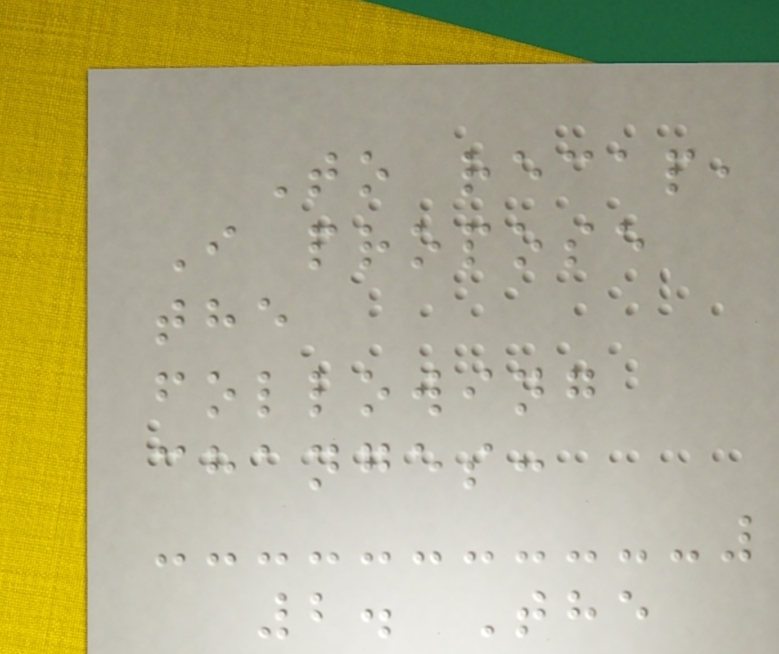To recap,
I propose
the
following
changes:
2. The
